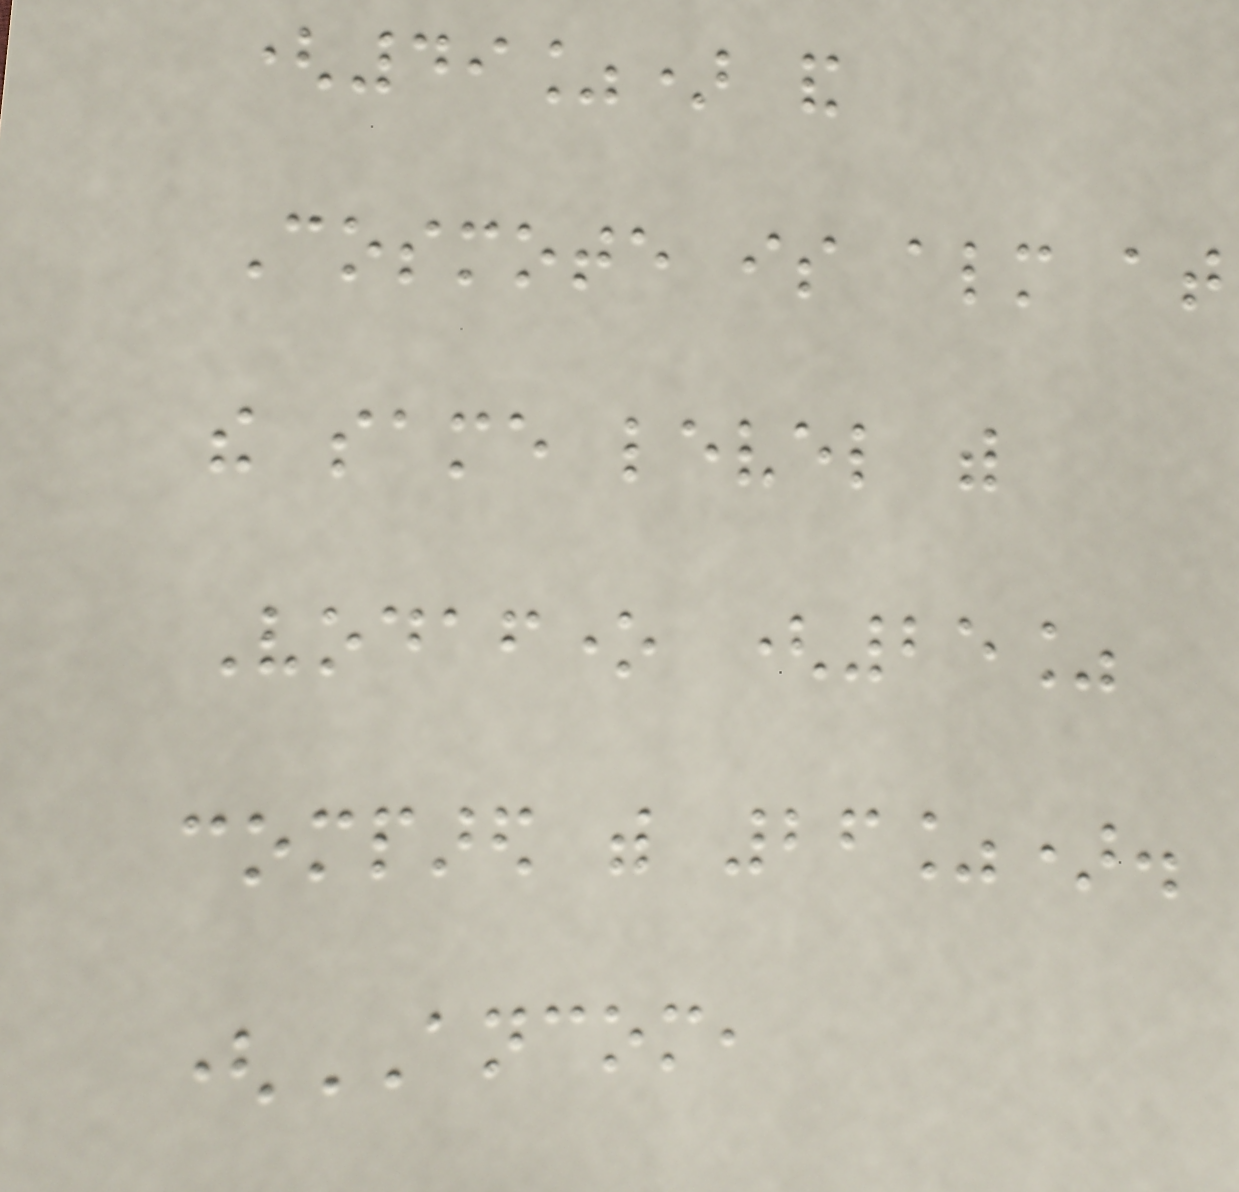(49%) and
Cosmote is almost at
the same level with
Vodafone (25%
compared with 26%).
(ANCOM,
